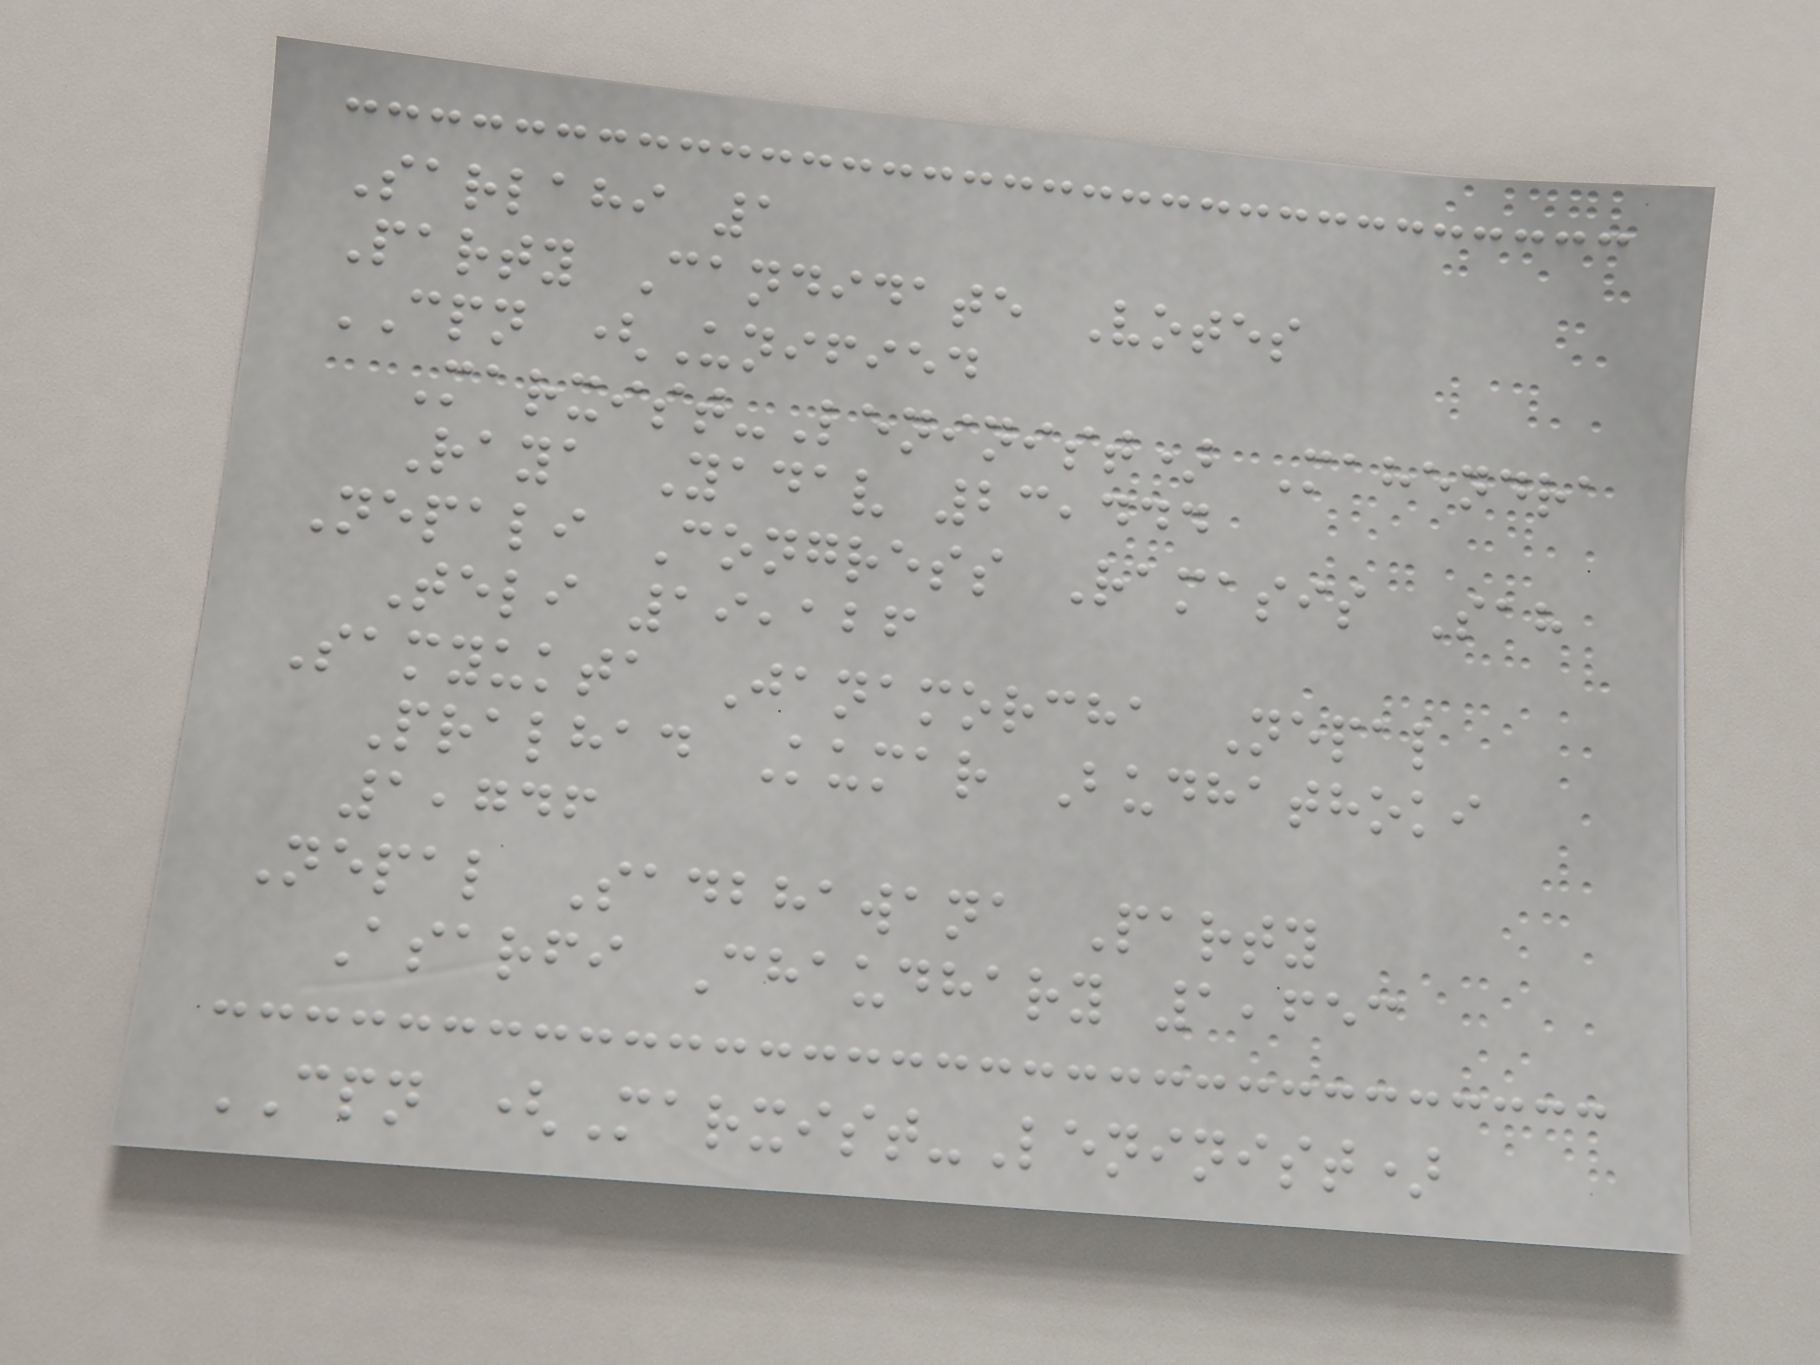Sarlahi 1
Party Candidate Votes
CPN (Unified
Marxist-Leninist) Mahendra
Raya Yadav 23,444
Nepali Congress Ramasis Sah
Teli 19,126
Samyukta Janamorcha Nepal
Pralhad Kumar Budhathoki
1,746
Nepal Sadbhawana Party
Asarfi Chaudhary 1,653
CPN (Marxist-Leninist)
